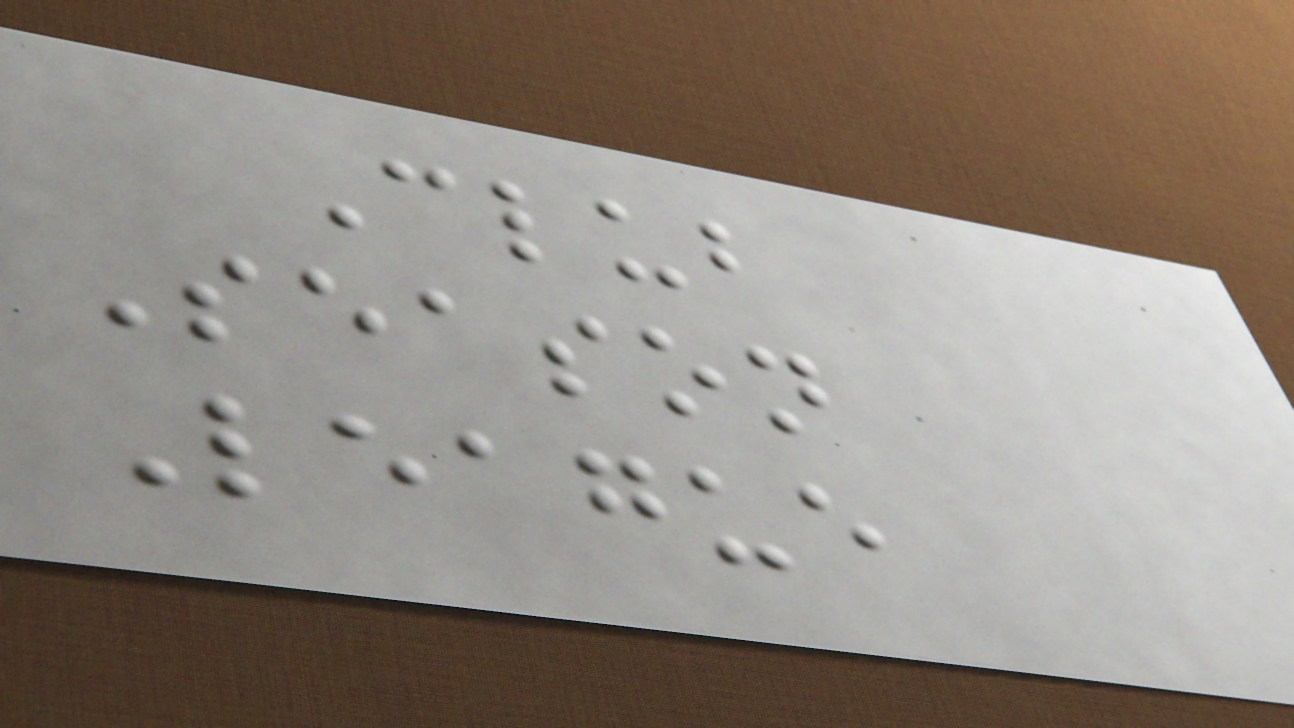Club
Season
League
